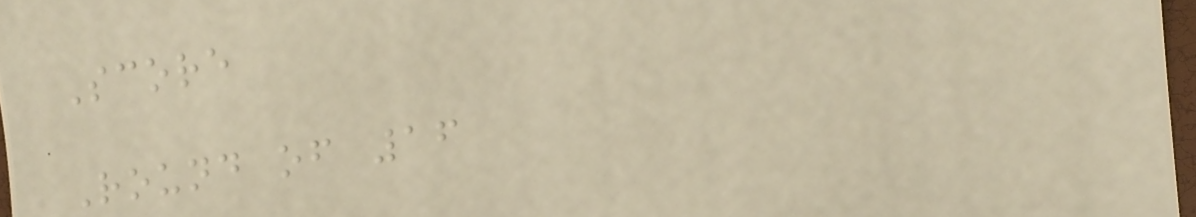Score
Round of 16
